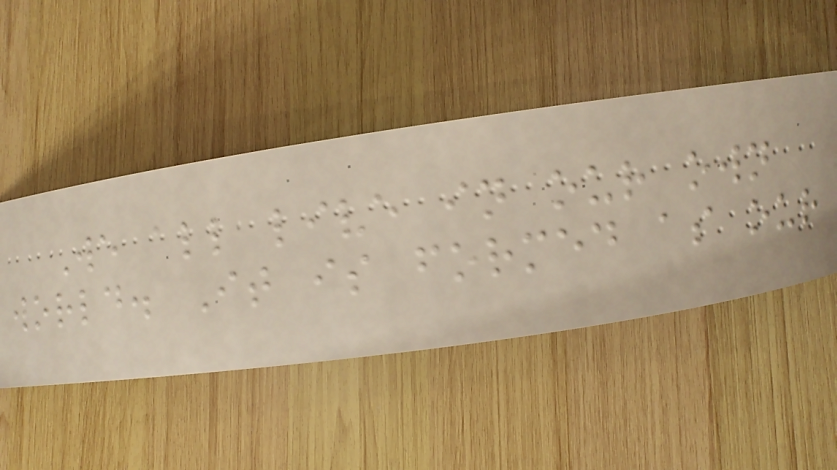We all live in our own
world. It is formed as our
